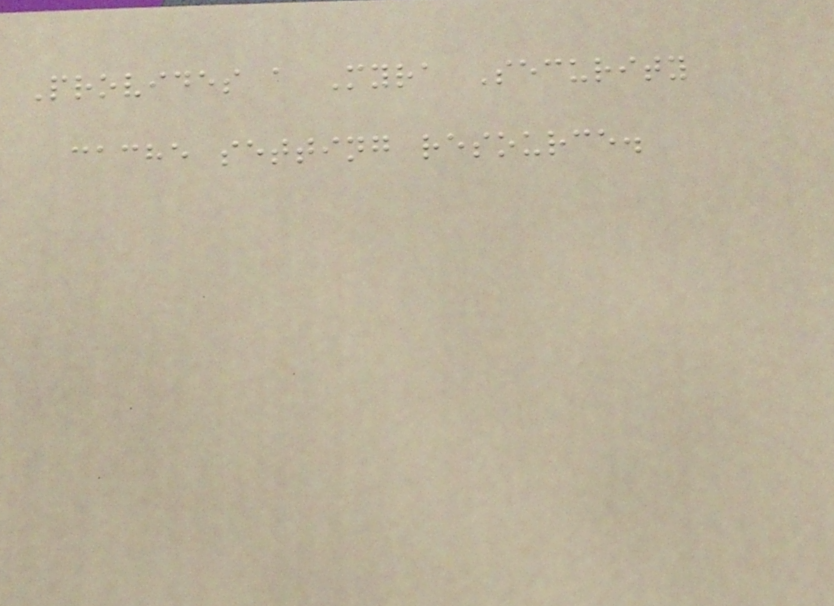Provides a Myra Security
cache setting resource.
